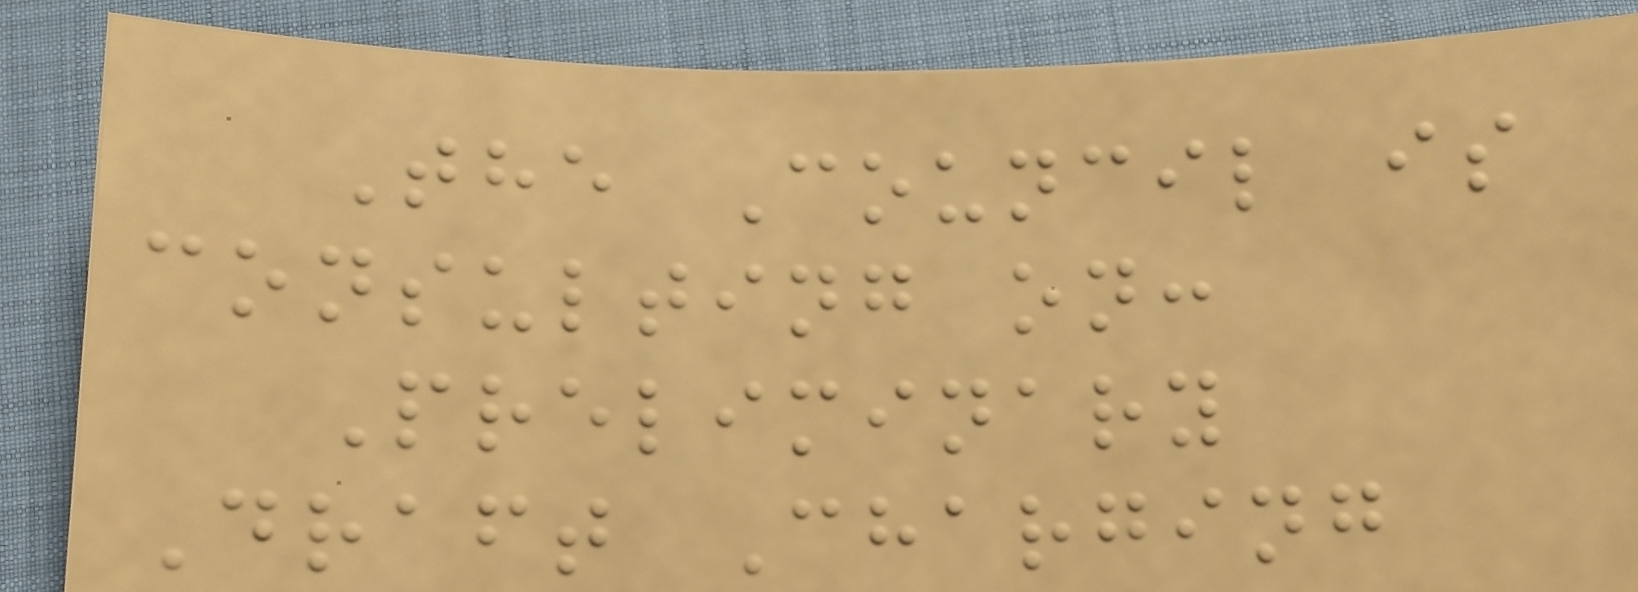The Council is
consulting on:
Preliminary
Draft Charging
